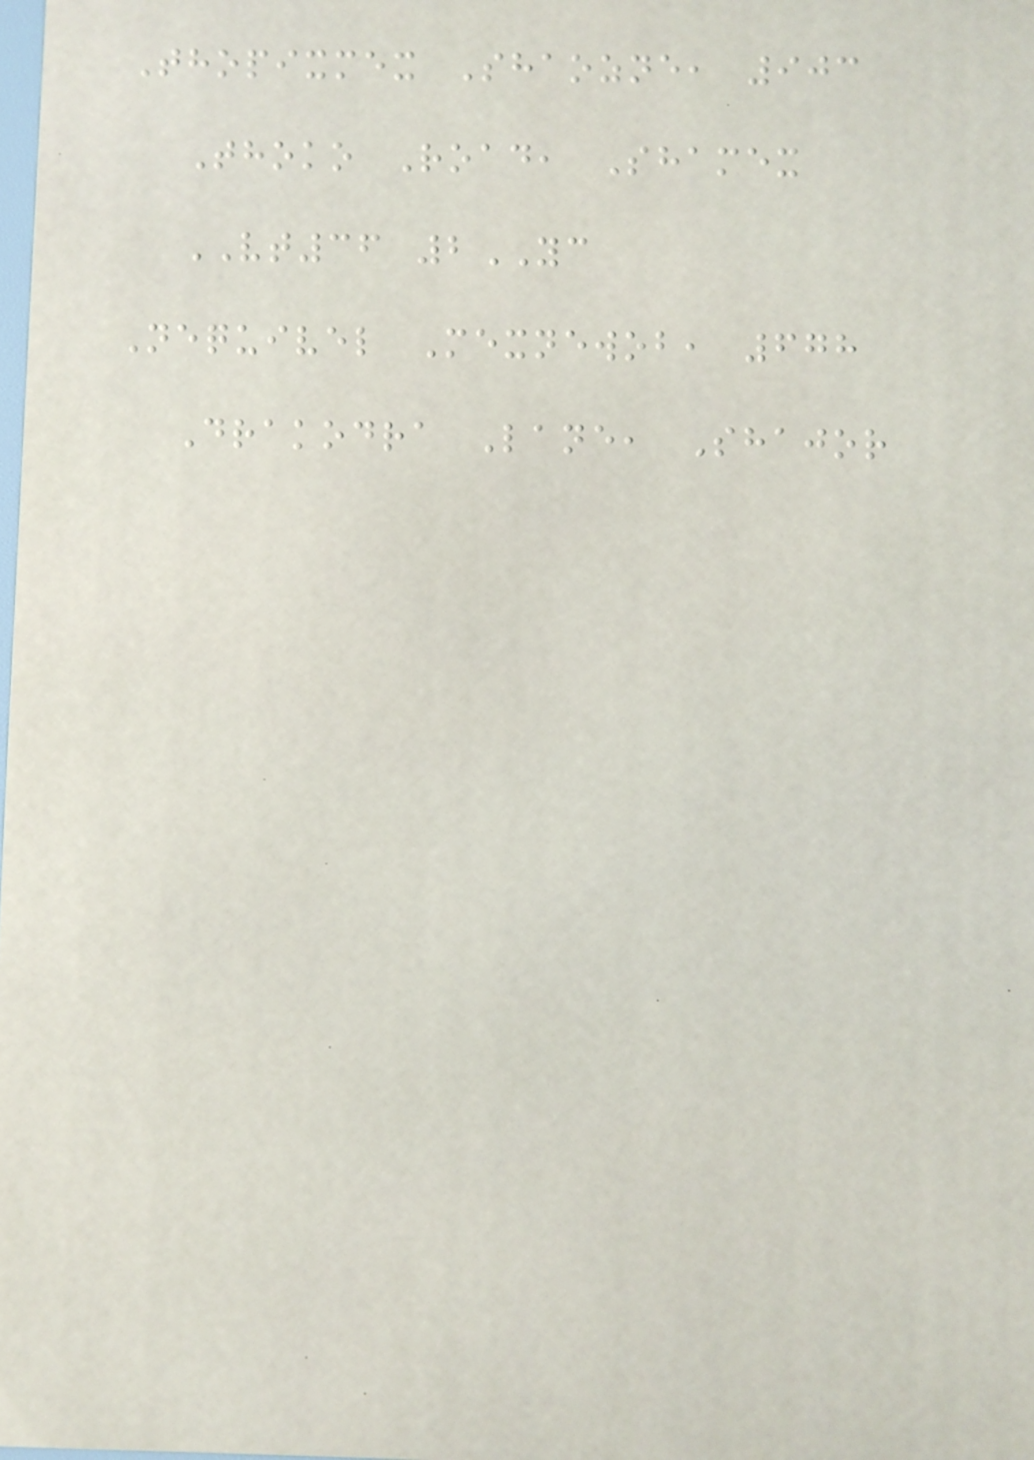Thopixmex Shaozne, 903
Thoko Road, Shamex
VT36 2YC
Nequivel Mexnewob, 678
Drakodra Lane, Shajor
